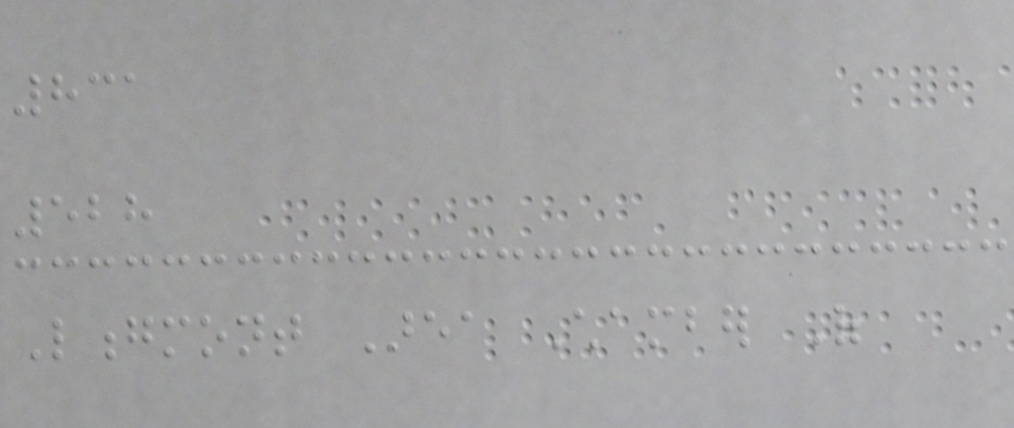831
528
Longmont Area Chamber Of
